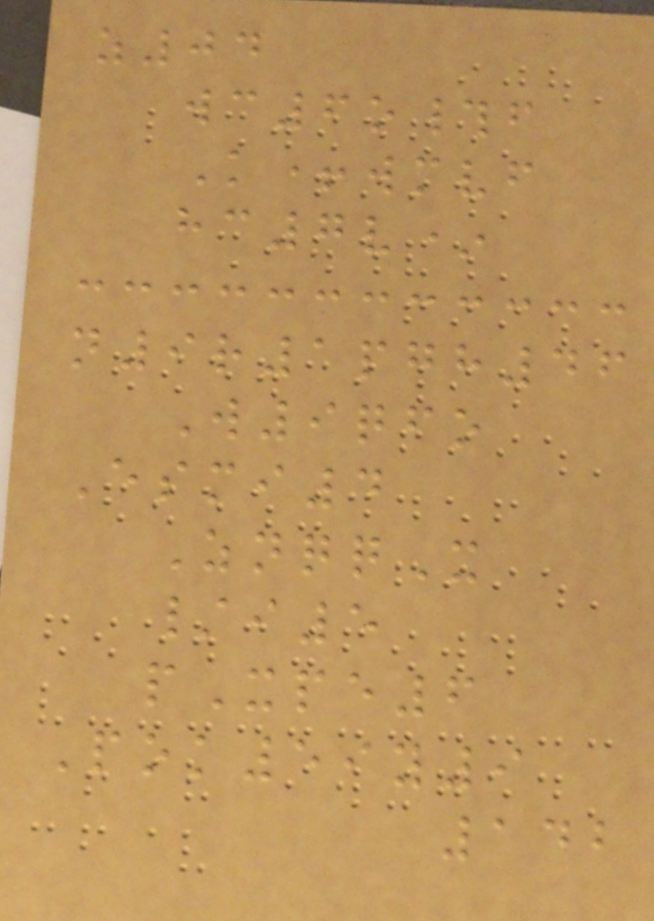z04
wc6o#f
K+wmvf
hc7v*
n9r1pgh46
W9qfo
Esmi4
ZnqqX
/i5
pXpe6
Pok59y9
142
